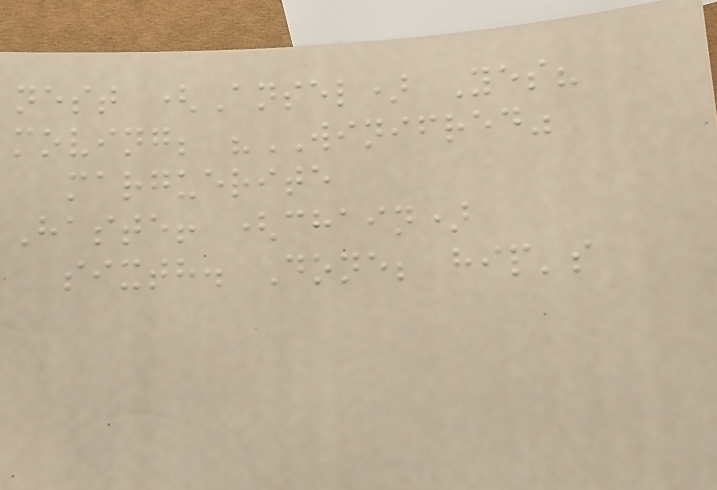nest (Ansel) Yes?
moving; "WINIFRED"
marguerite
Haste! (chain)
sixth. Done; hip's
